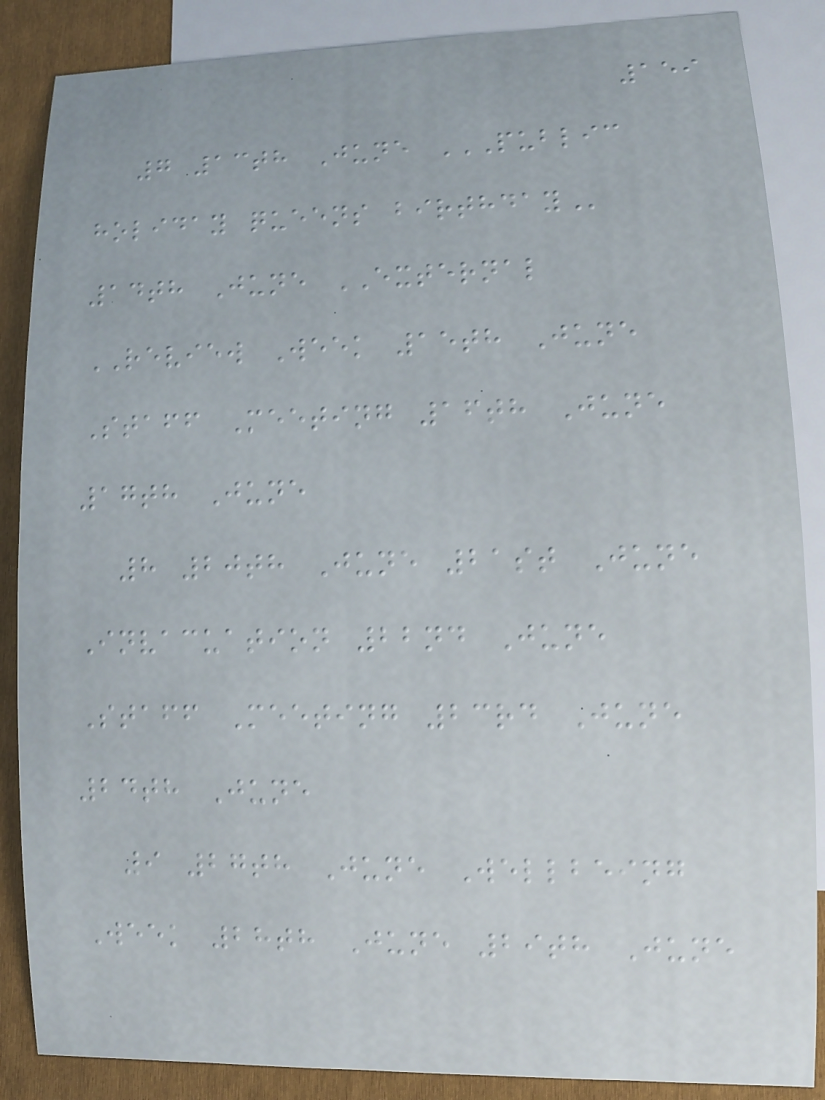159
7 13th June PUBLIC
HOLIDAY QUEENS BIRTHDAY
14th June EXTERNAL
REVIEW Week 15th June
Staff Meeting 16th June
17th June
8 20th June 21st June
Invacuation 22nd June
Staff Meeting 23rd June
24th June
9 27th June Wellbeing
Week 28th June 29th June
